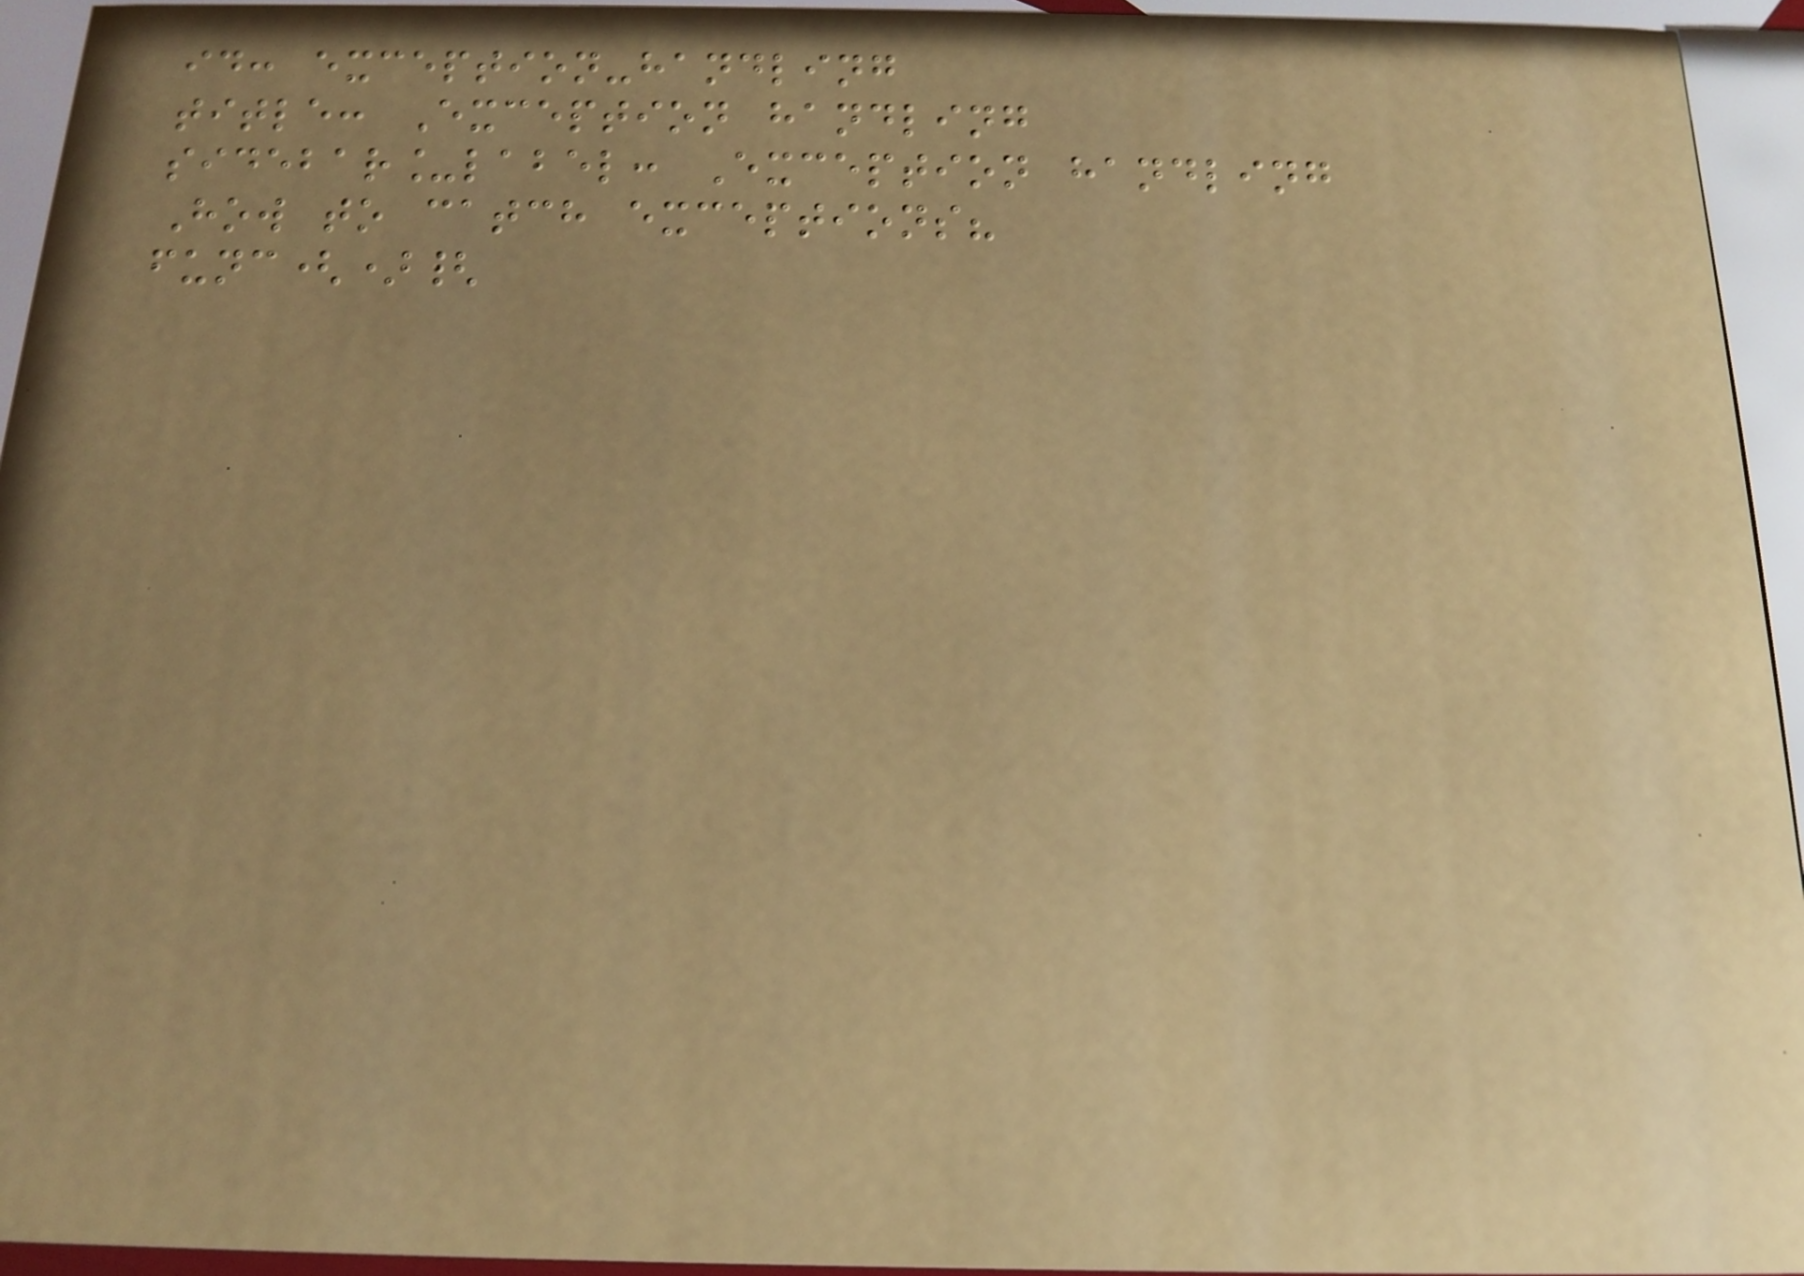id: exception-handling
title: Exception handling
sidebar_label: Exception handling
How to catch exceptions?
func(){
